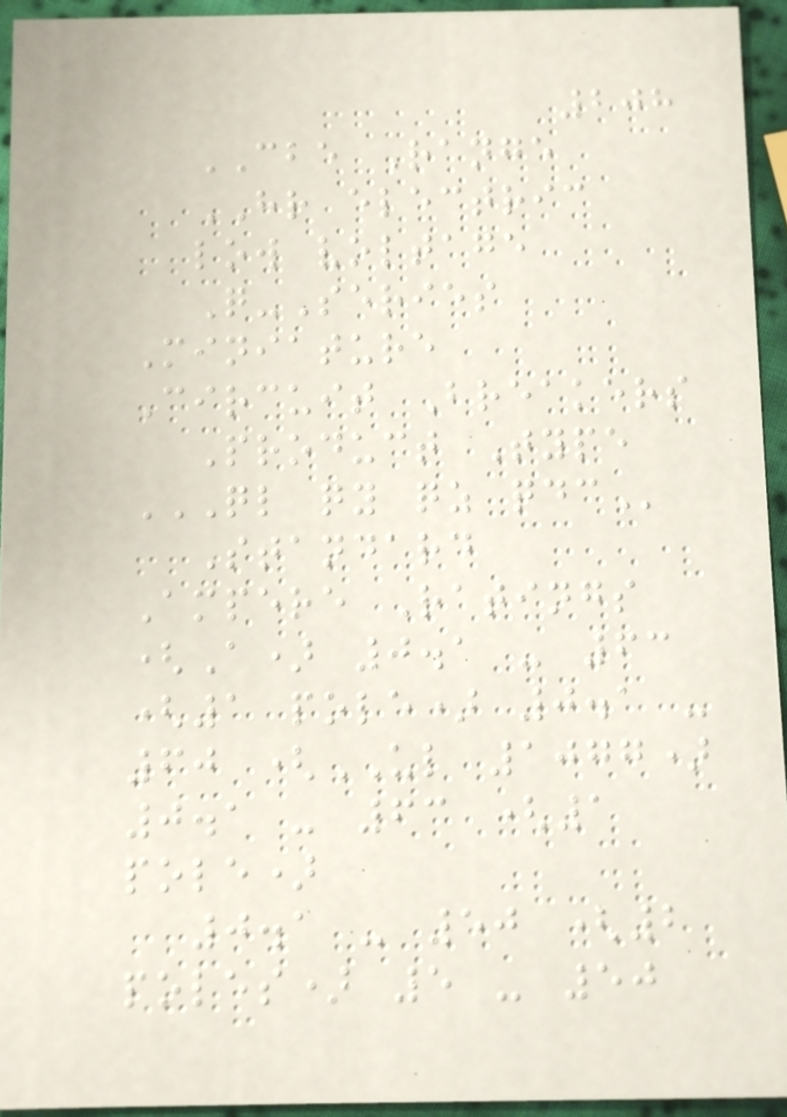208
CBE Range
HR electric
low voltage
Q-Series
Miniature
Circuit Breakers
Product Type
QL QY QZ QDC
Standard
Ampere Ratings
(A) 0.1 - 63
(1 pole) 0.1 -
60 (UL 1077)
0.1 - 63 (1
pole)
0.1 - 50 (2
poles) 5 - 50
